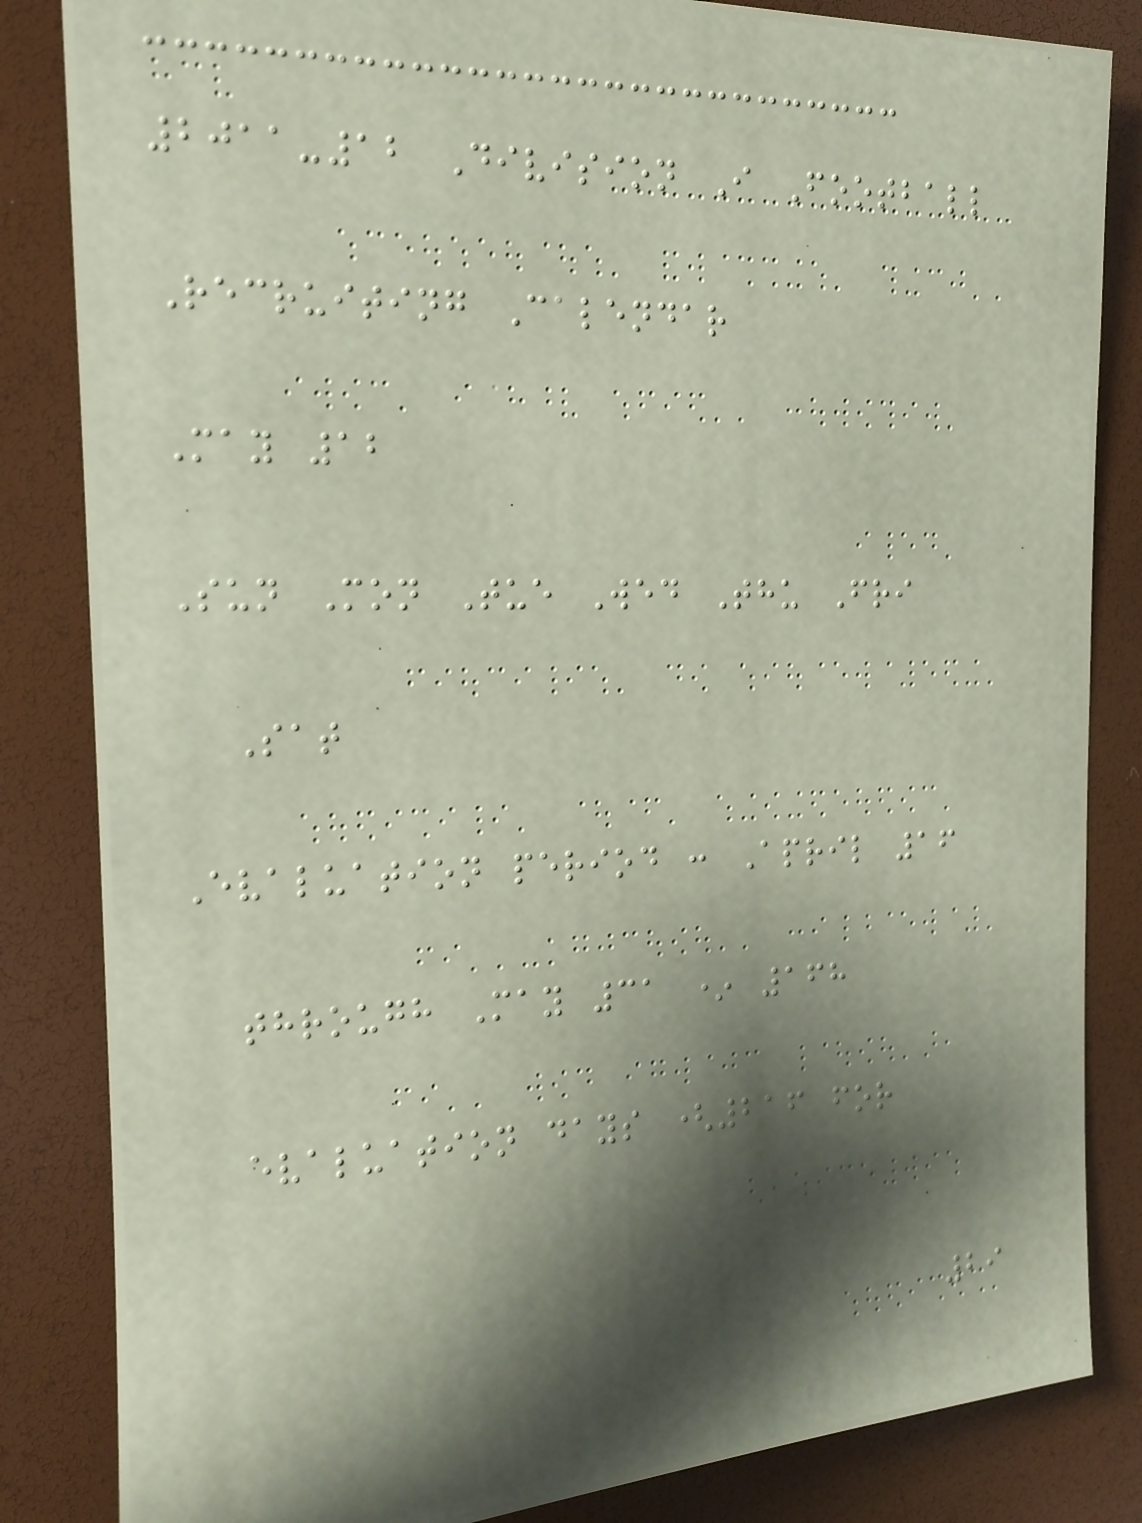2011-12 Division I Football
Recruiting Calendar
May 12
Sun Mon Tue Wed Thu Fri
Sat
Evaluation period : April 16
through May 31 * 168
evaluation days (216 for
29
